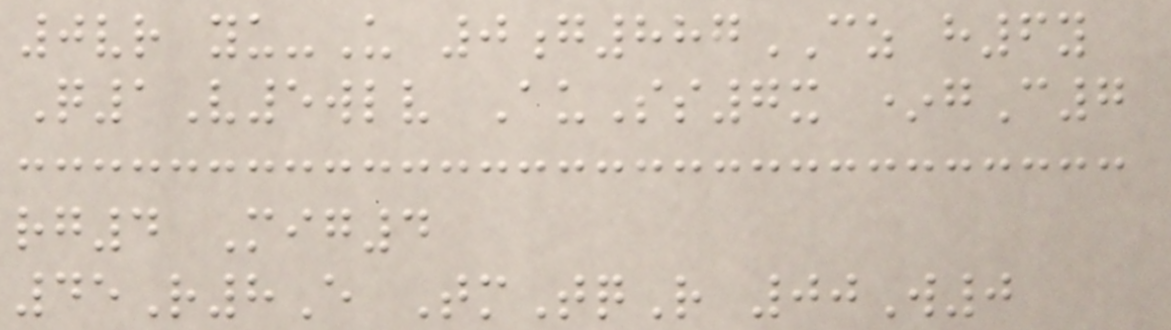0vr yu-U 0g887CZ h6y
Q1V5wlv AuSs7x *gC7
rg4 Mig4
45R8E TmTqR 00W0
